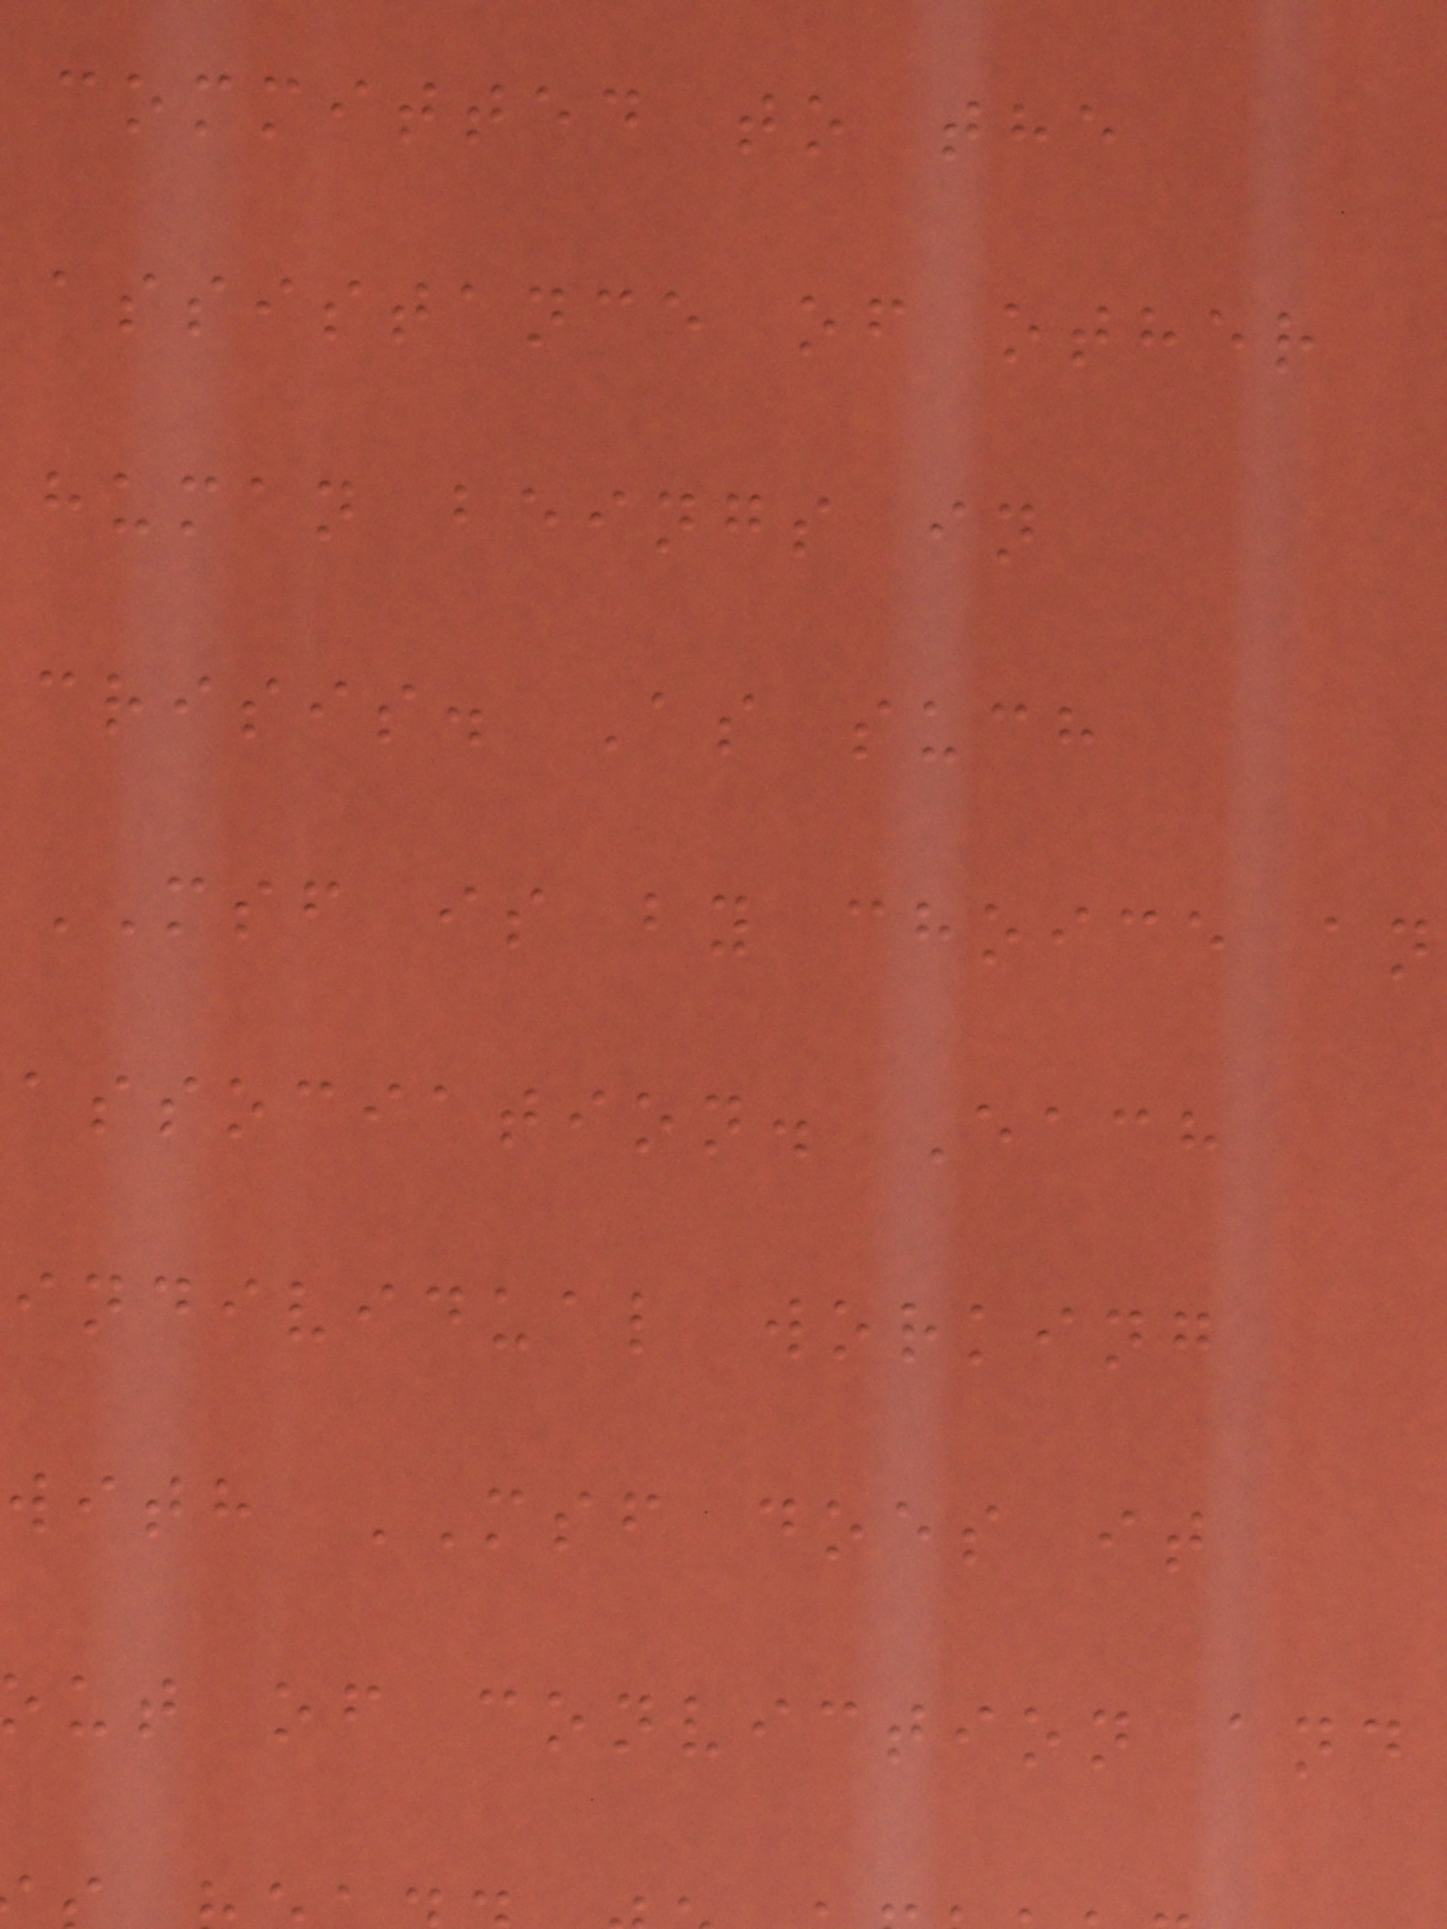committed to the
assistance of other
human beings in
crisis. As such
MSF is by choice an
association. Each
individual working
with MSF does it
ut of conviction and
